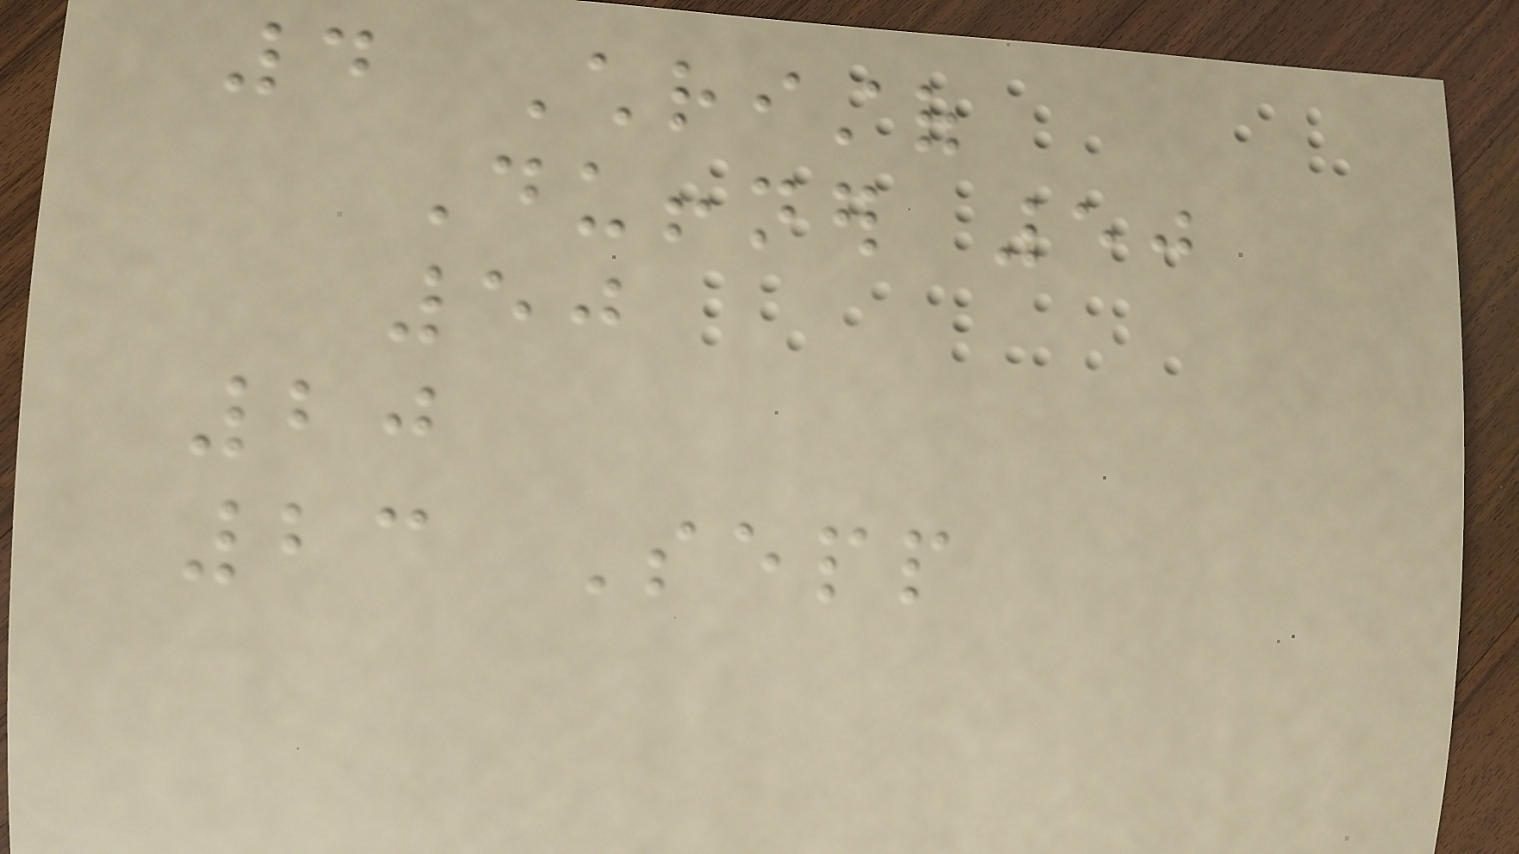4 Christof
Duffner 50
50
20
23 Sepp
